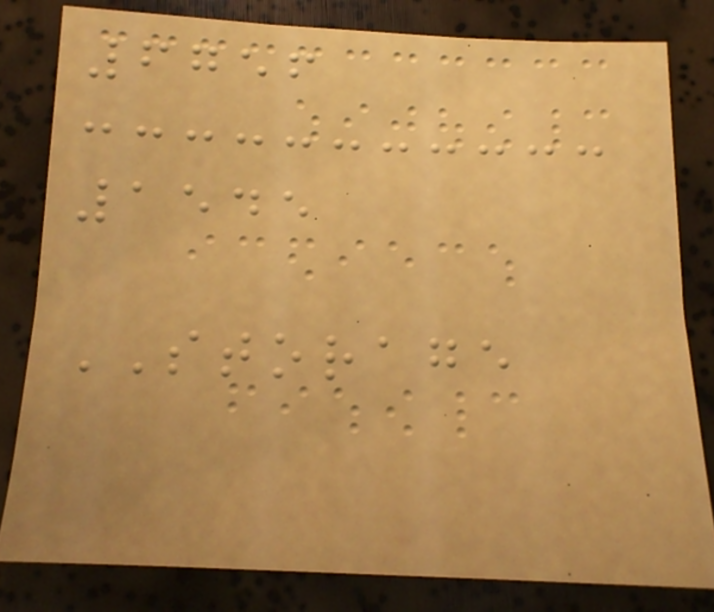6756
1545
STORAGE
